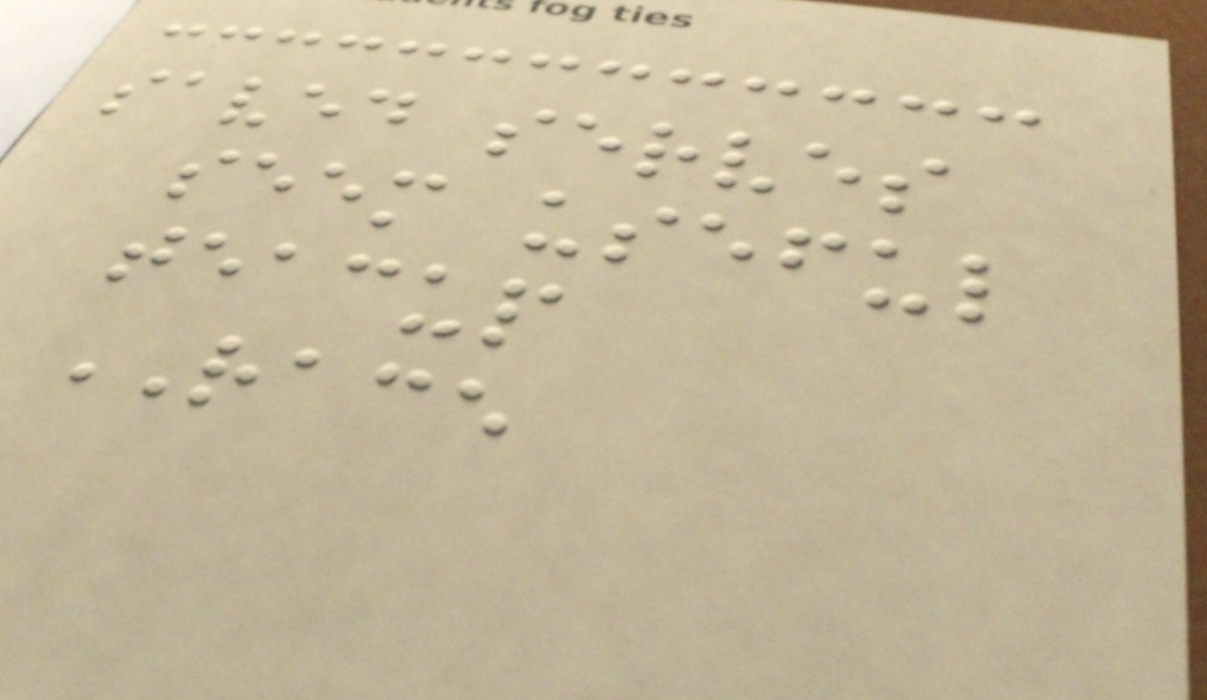saved serves
seem useful
teacup
RACE
